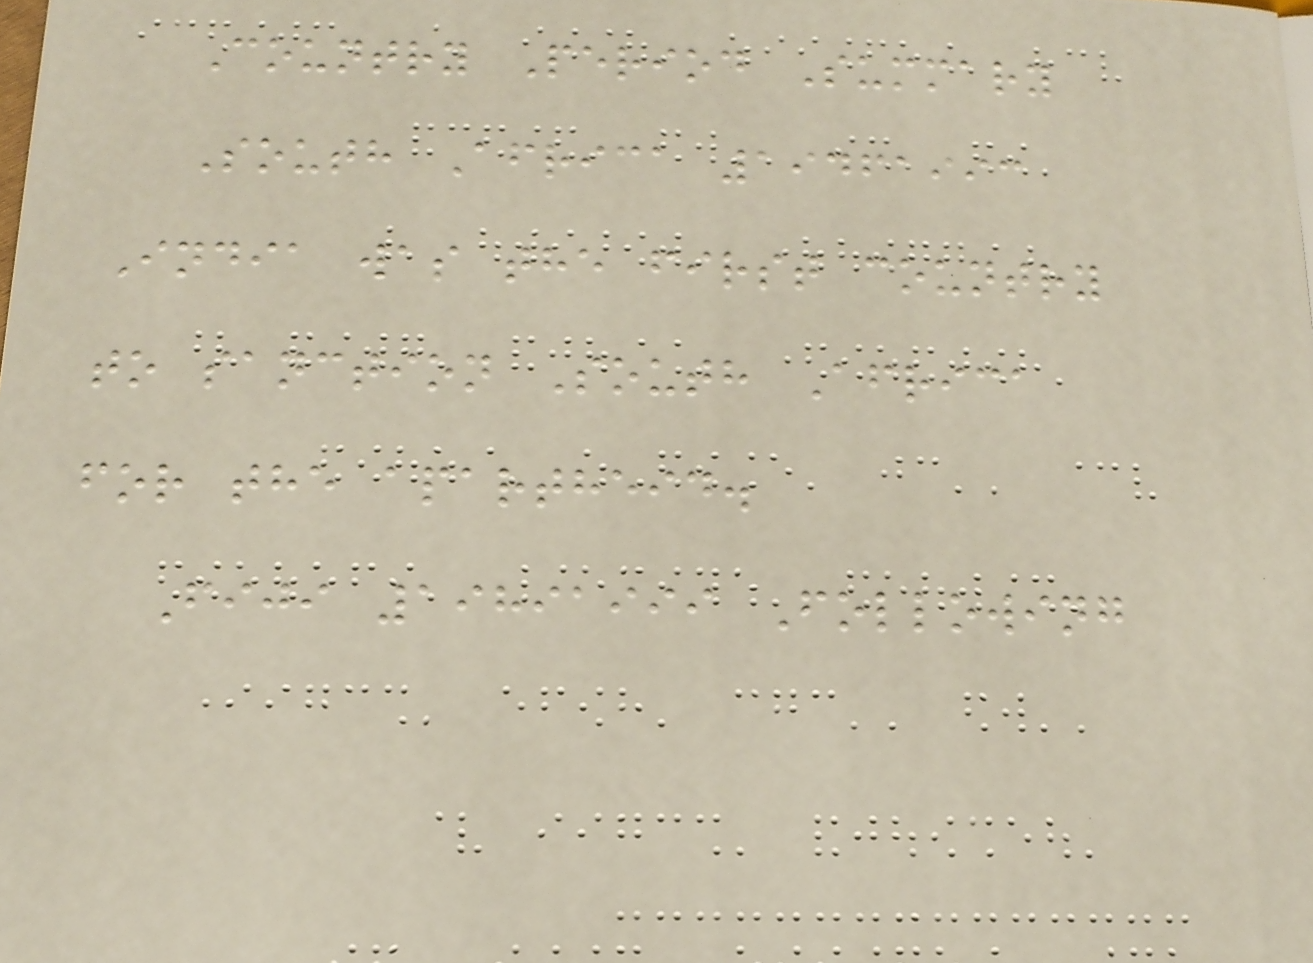Country Period Summary
South Africa 19461993
India was the first country
to sanction South Africa
for the apartheid.
Fiji 19891999 Following
